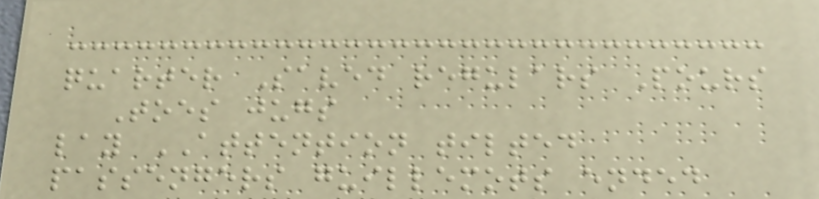quarter Saved regulars Pours
Toes jugs
lay ATTENTION tilted
passengers guillemots ended
